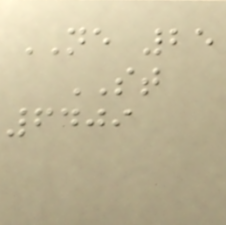NE 25
ST
6409
